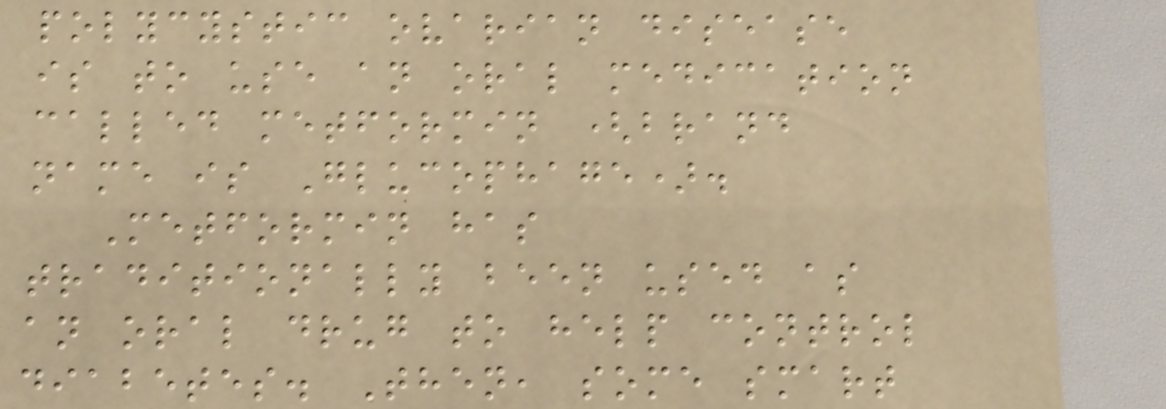polycystic ovarian disease
is to use an oral medication
called metformin (brand
name is Glucophage).
Metformin has
traditionally been used as
an oral drug to help control
diabetes. Then, some smart
